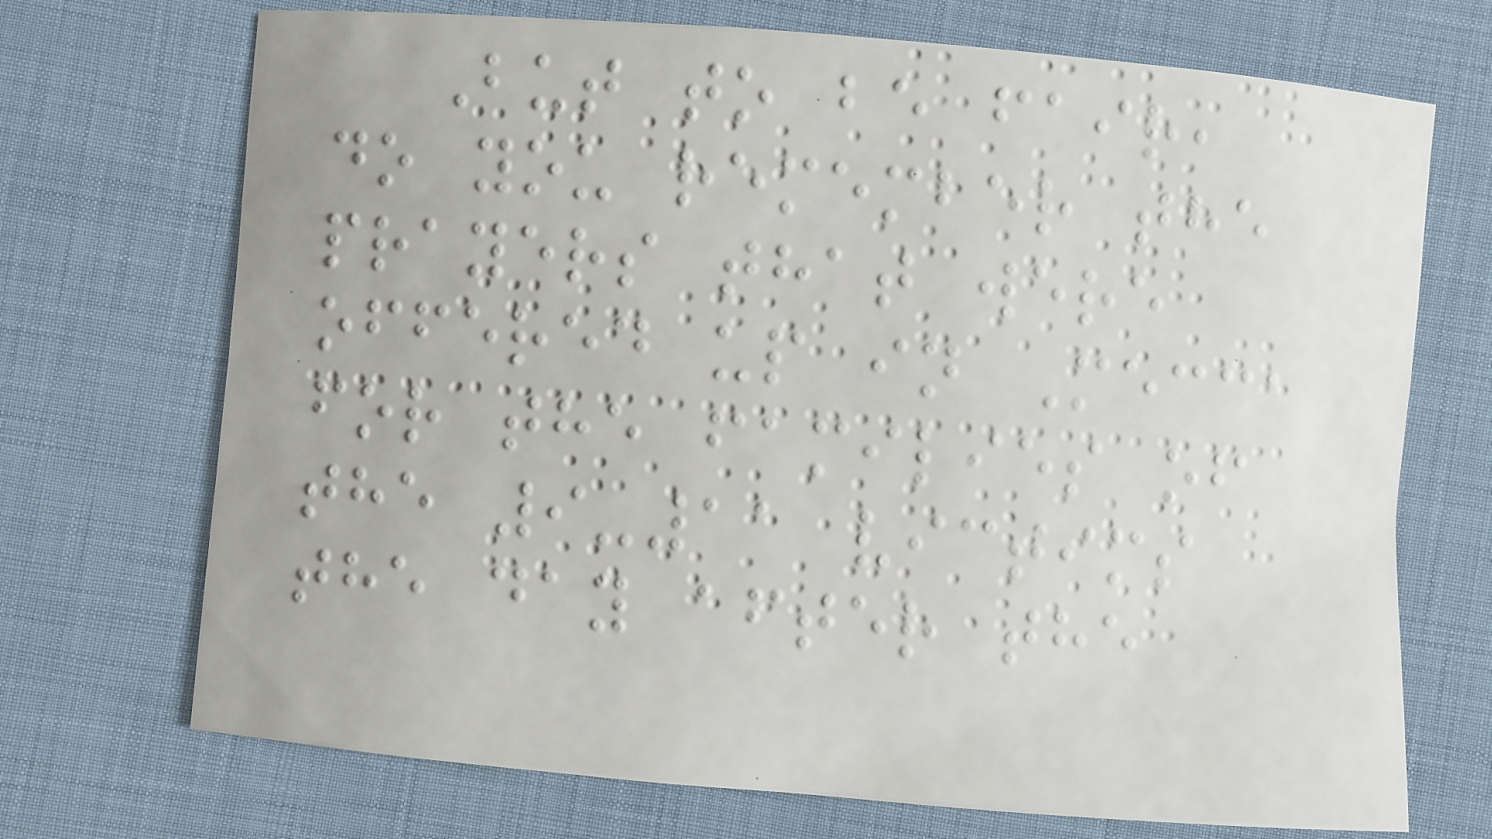But to be fair,
do you remember the
prayers that were
offered up in Mecca
for the families of
the 9-11 victims
the day after the
